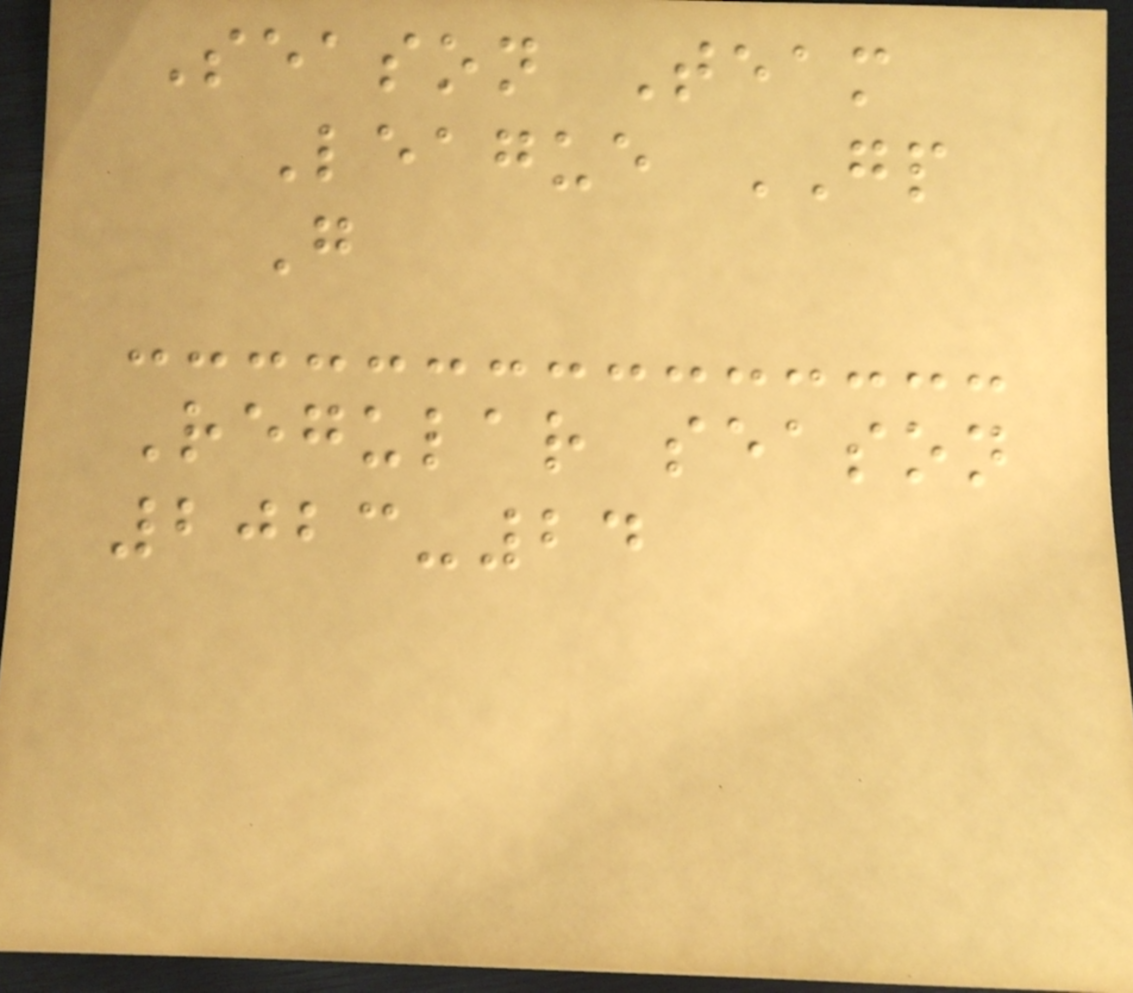Season Team
League GP
G
Regular season
2023-24
